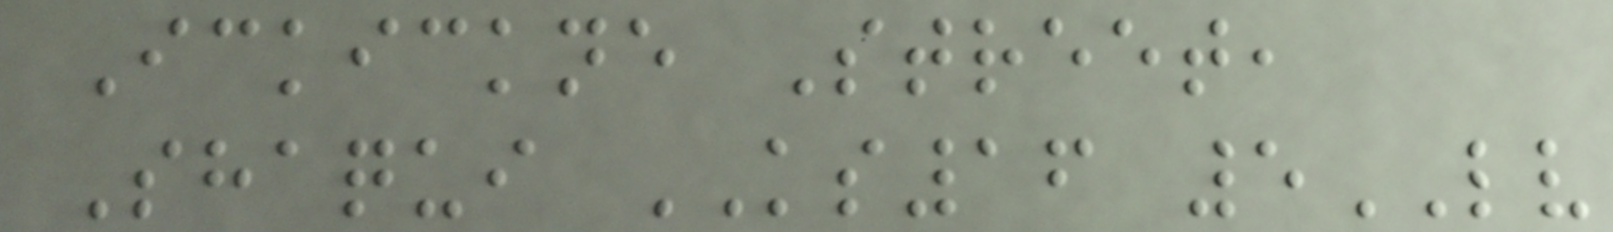Ickickne Street,
Shaqui KS16 5LV
